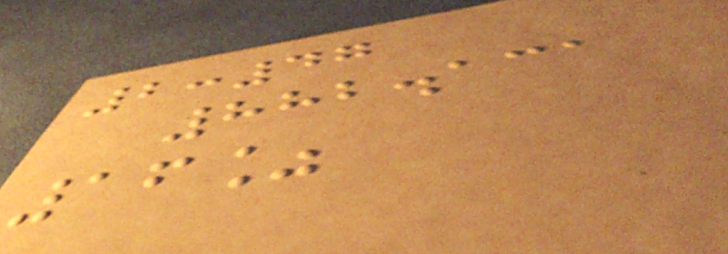2:47
882.131
16%
